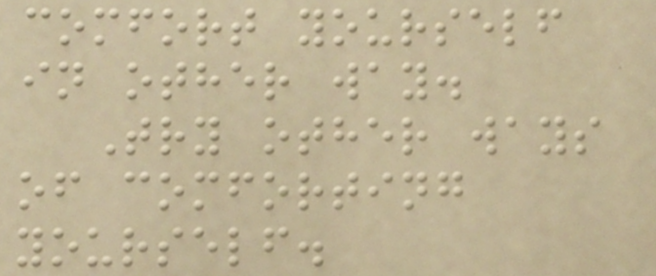comfort yourself
in other way.
Try other ways
of comforting
yourself.
